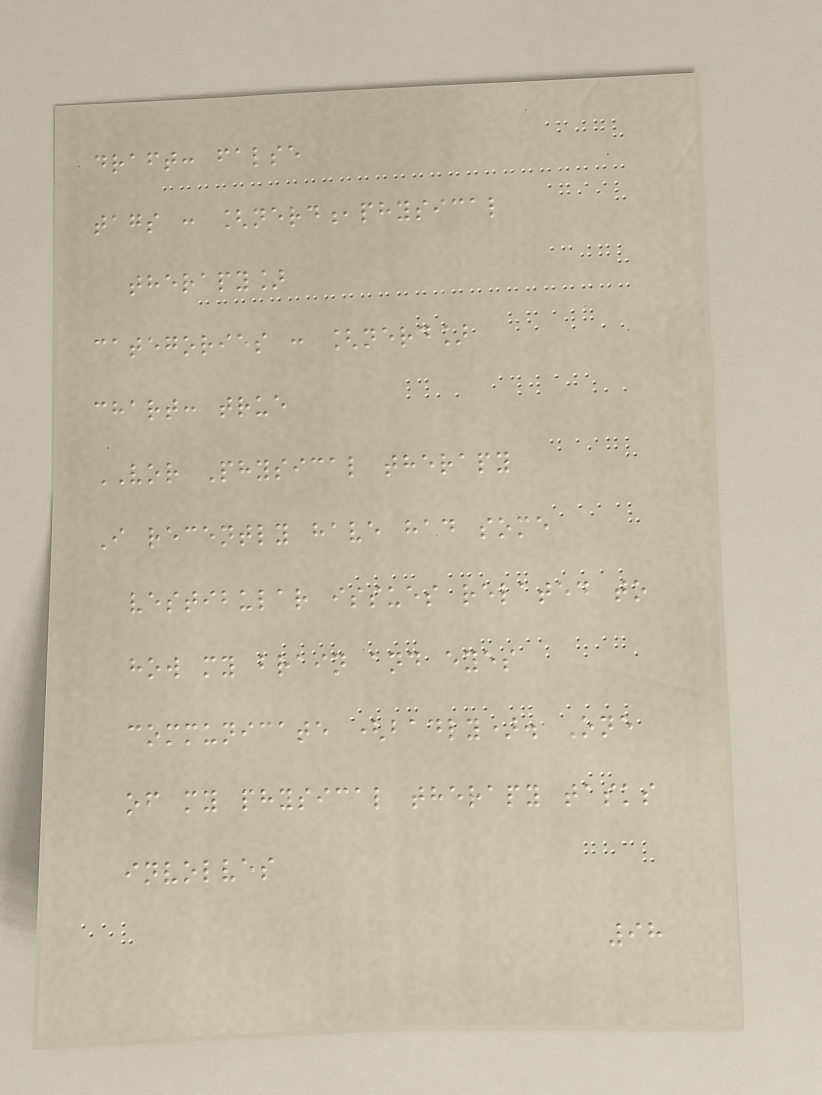draft: false
tags : [nerd,physical
therapy]
categories : [nerd]
chart: true
VOR Physical therapy
I recently have had some
vestibular issues related to
how my brain and eyes
communicate (badly). One
of my physical therapy tasks
involves
98
